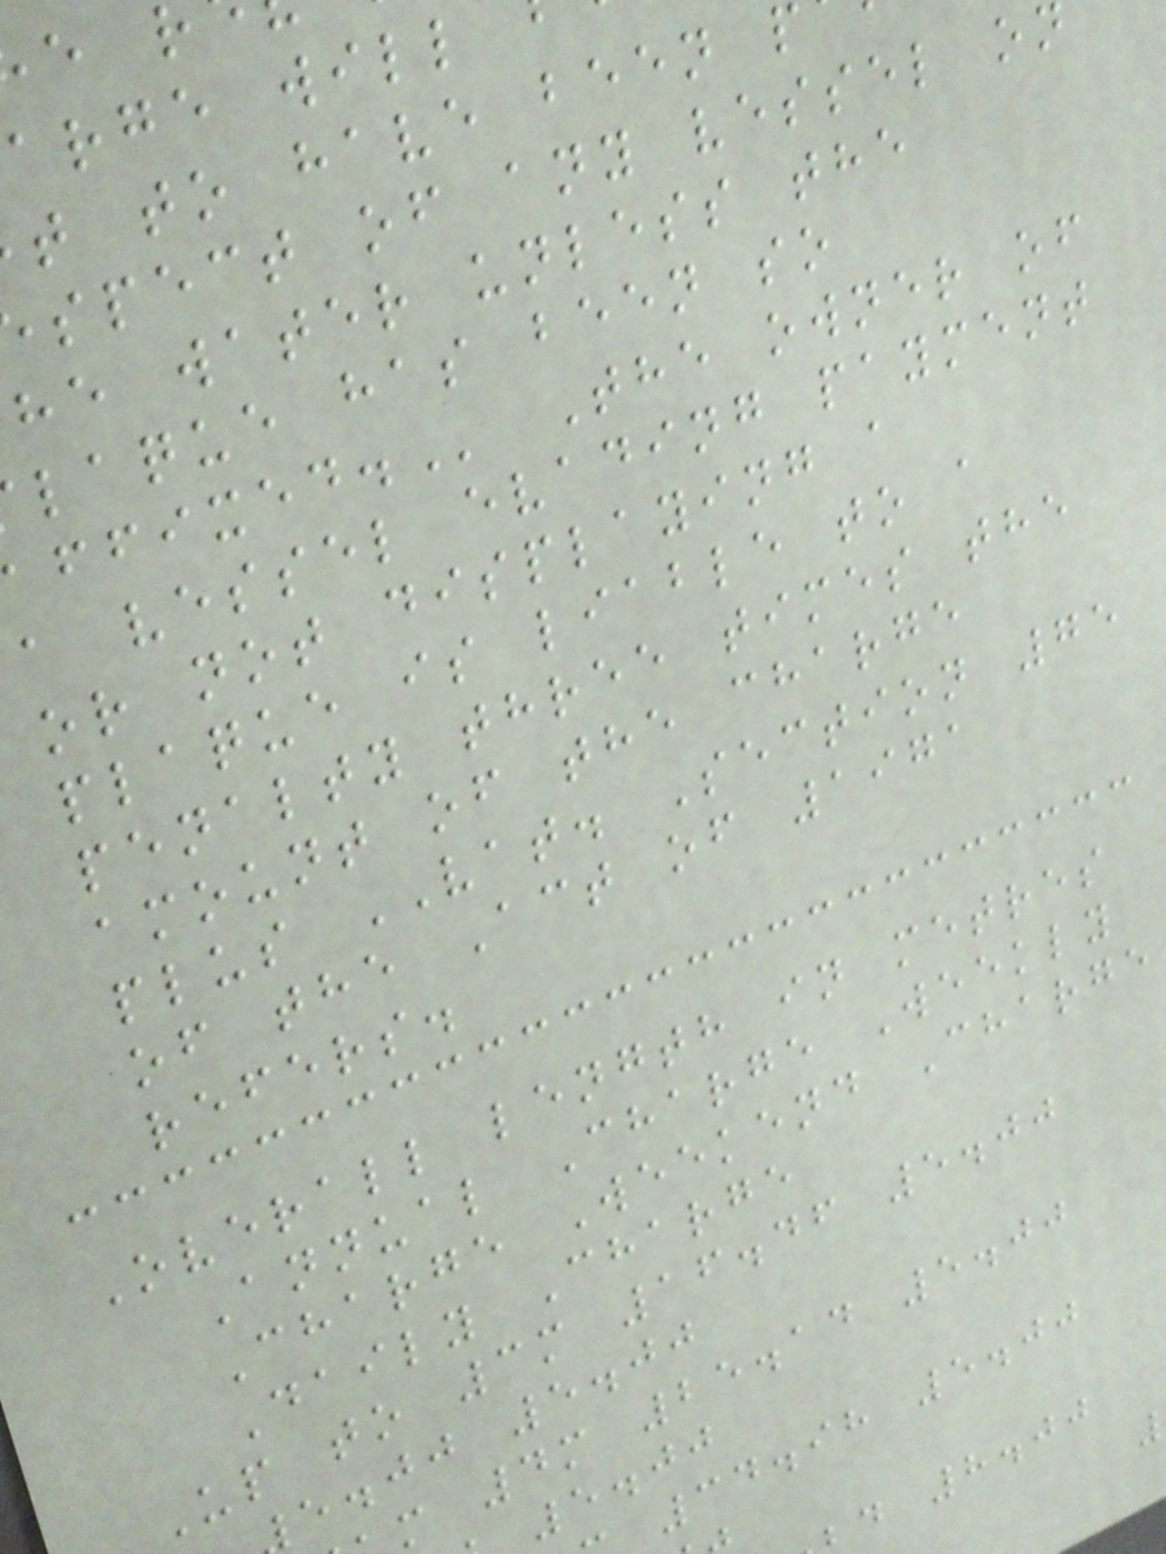arge will
t to have been
spect of any vessel on
he water unless the
laque has been so
The owner of
a vessel evading payment
or not displaying a
plaque is liable to a
penalty three times the
amount of the charge
plus VAT. Section 75
of the Act of 1971
refers.
Overall length in metres
Annual Charge Weekly
Charge Weekend Charge
Daily Charge
Up to 3m 16.46 5.00
e.jj 5.00
m 4m 25.14 5.00
5.00
34.98 5.00
d 8.00
